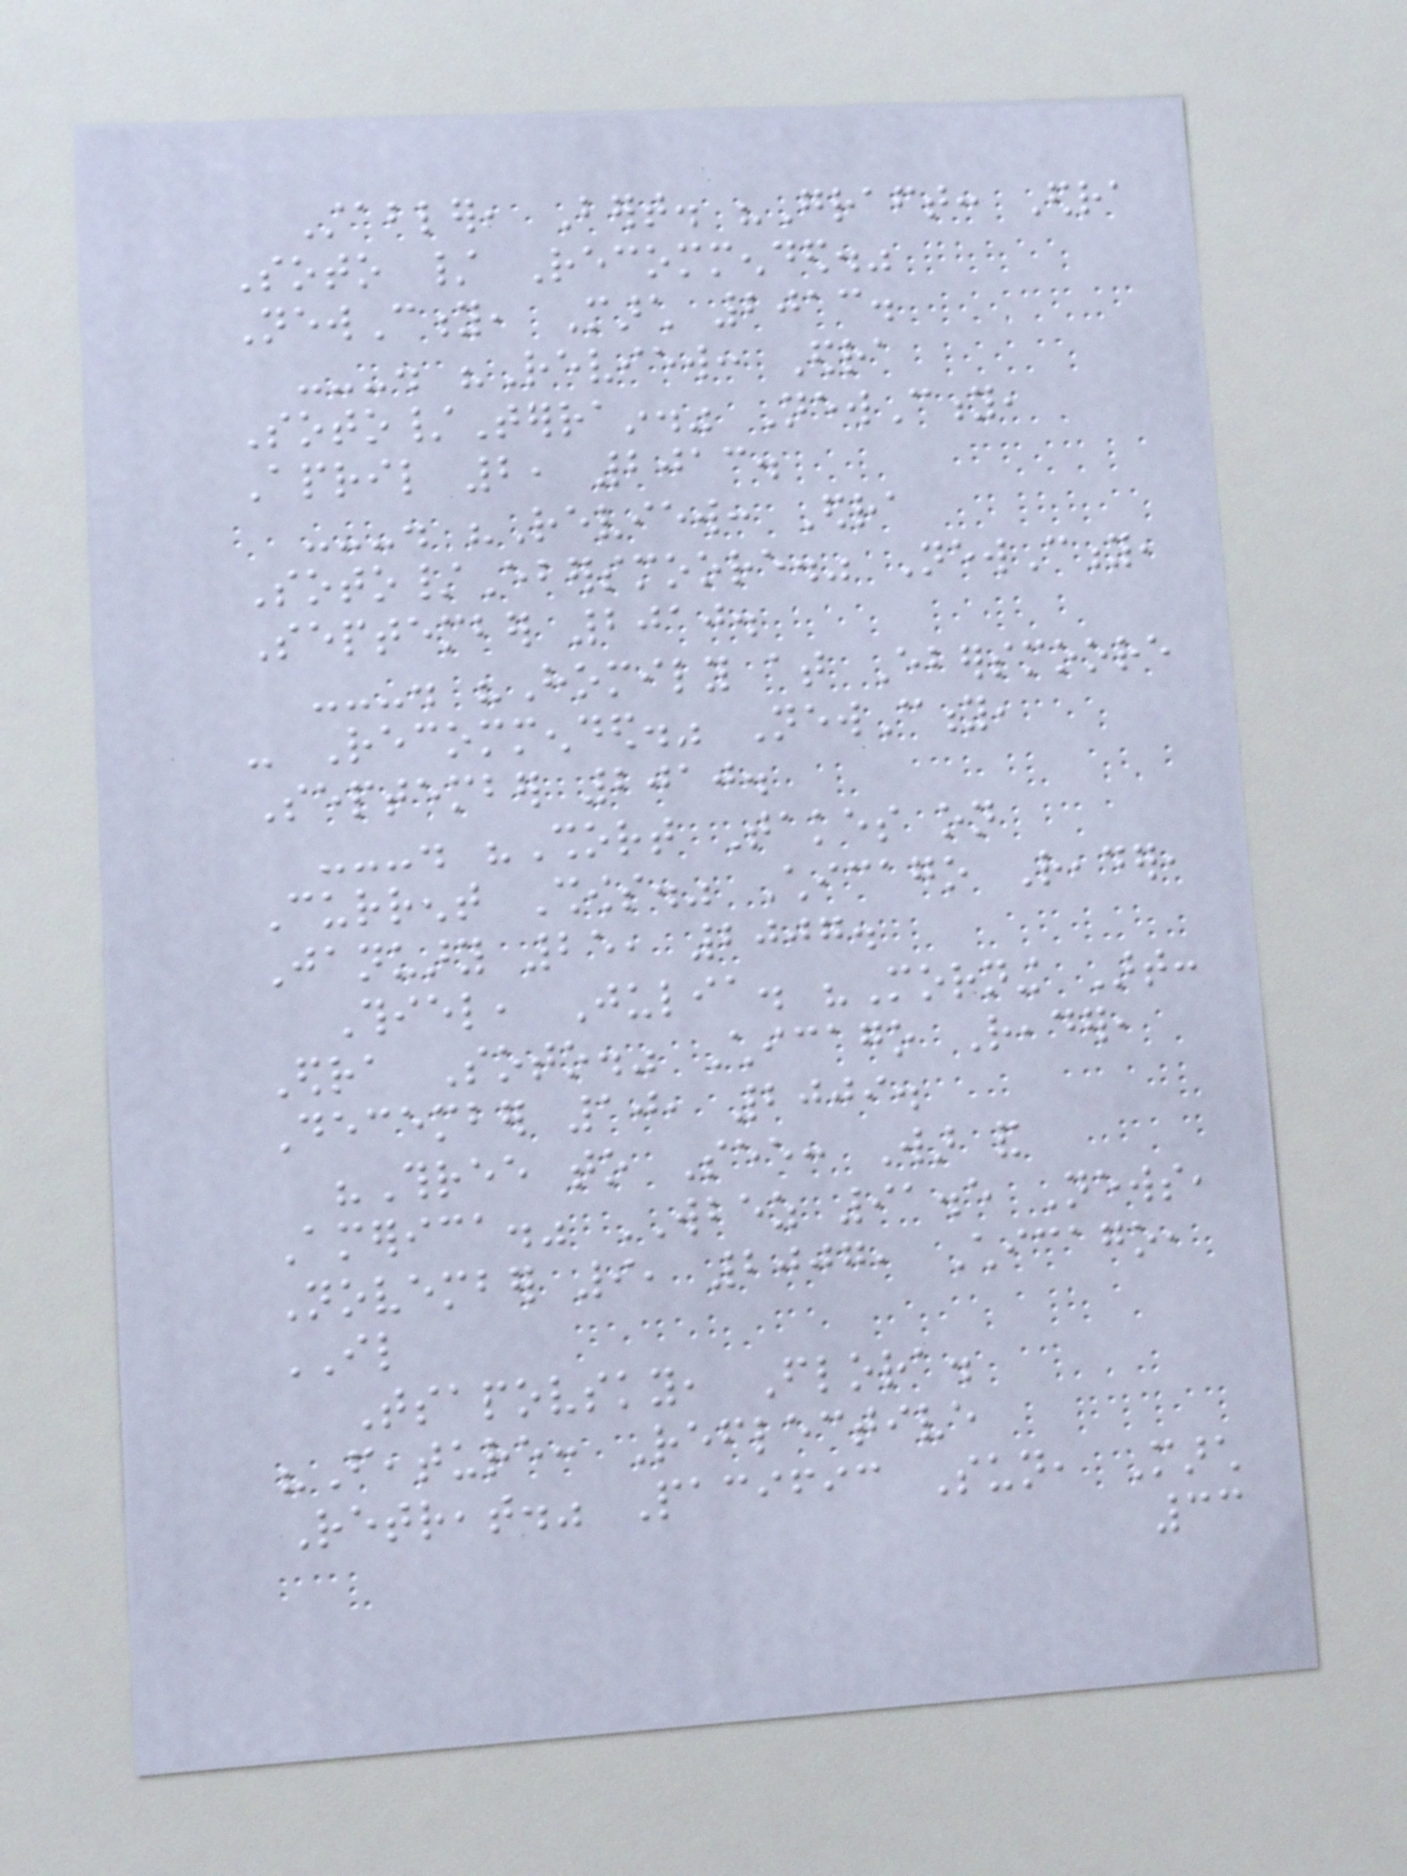Stabler, Bert. "Graft: Edra
Soto / Recommended."
NewCity, March 2013.
---. "Review: Edra
Soto/Terrain." NewCity,
April 2, 2013.
---. "Review: Edra
Soto/Ebersmoore." NewCity,
September 2010.
---. "Homily at Ebersmoore
- Recommended." NewCity,
September 2010.
---. "Short Takes on
Current Shows." Chicago Reader,
January 25, 2007.
Thiel, Julia. "Morning Art:
Edra Soto." Chicago Reader,
December 10, 2009.
"Three to See: War and
America." WBEZ 91.5 News,
November 9, 2007, Chicago,
IL
Tsapovsky, Flora.
"Feature: Reflective
Retreat." Pacific Sun, March
33
